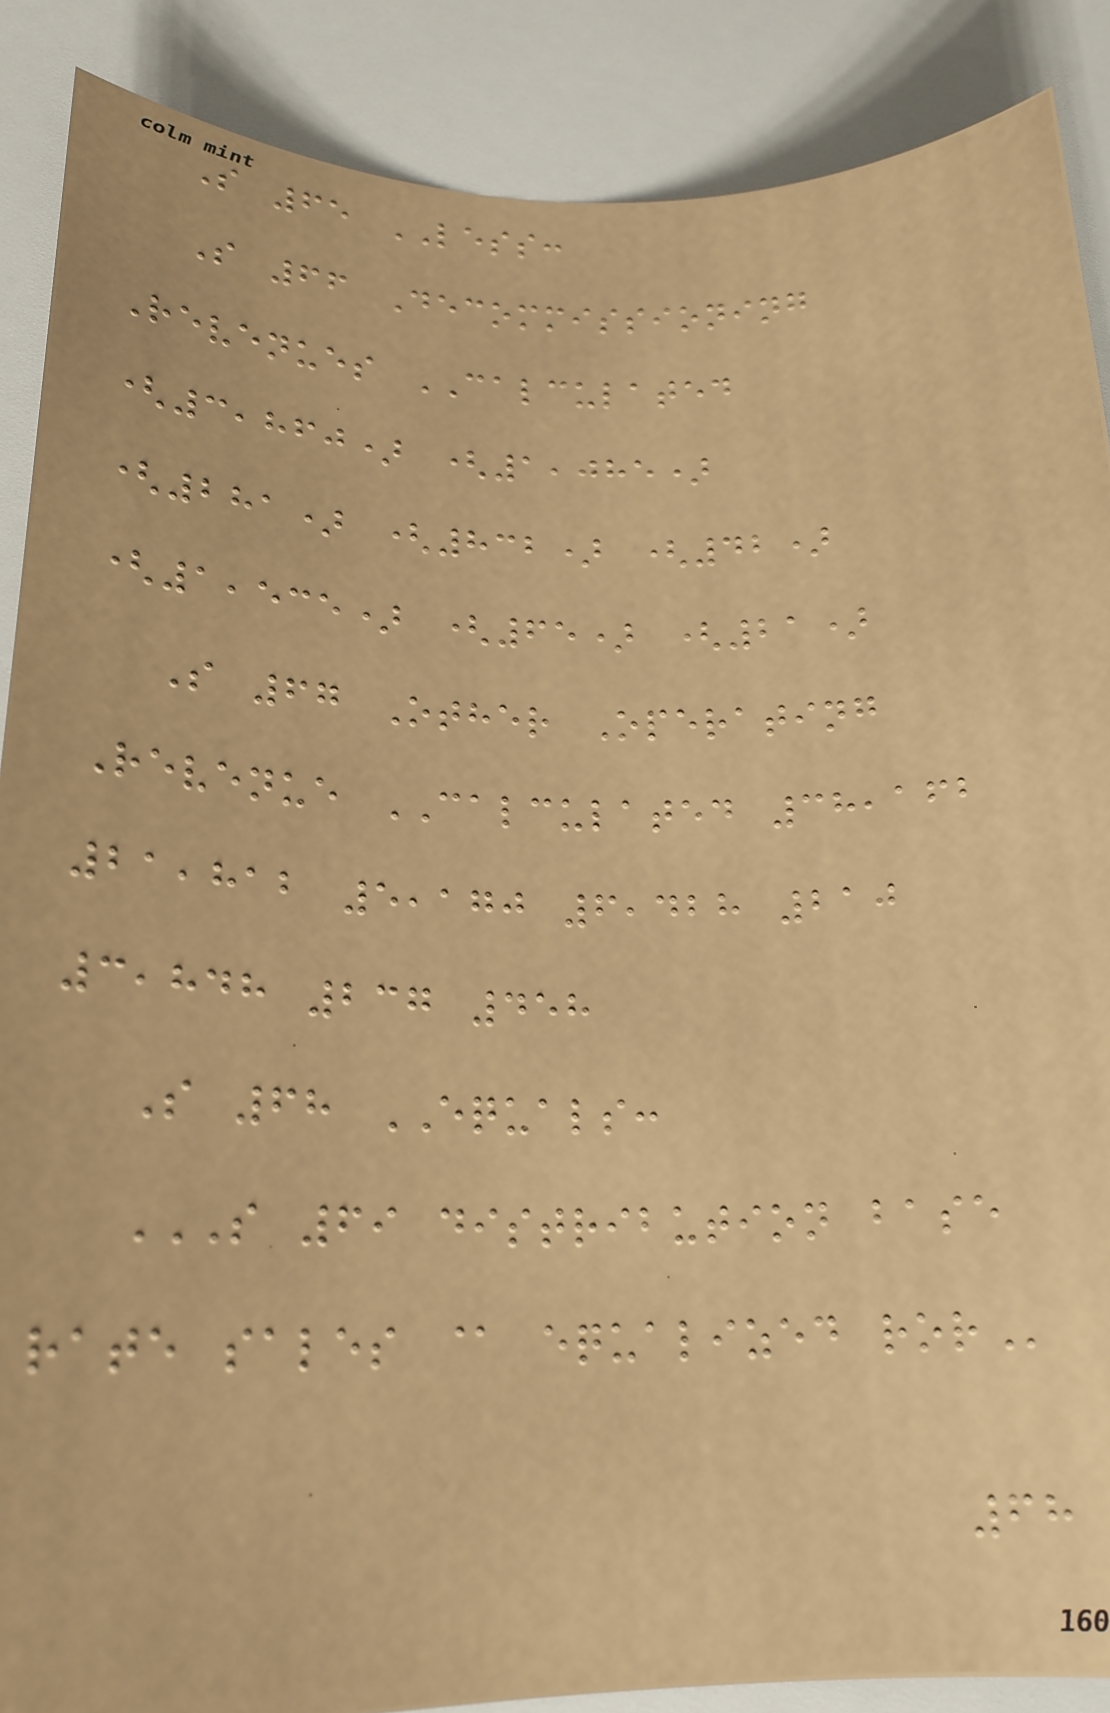S 65 LESS:
S 66 Decommissioning
Revenues CALCULATED
(3,860) (1,085)
(281) (832) (42)
(1,535) (65) (21)
S 67 Other Operating
Revenue CALCULATED 38,162
21,812 5,170 6,428 210
3,848 237 458
S 68 EQUALS:
S 69 DISTRIBUTION BASE
RATE SALES @ EQUALIZED ROR
68
